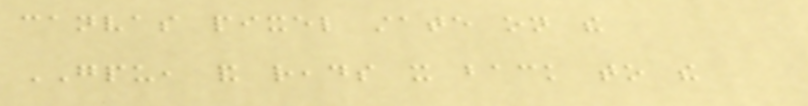canvas pixel state on the
GPU, and reads it back to the
